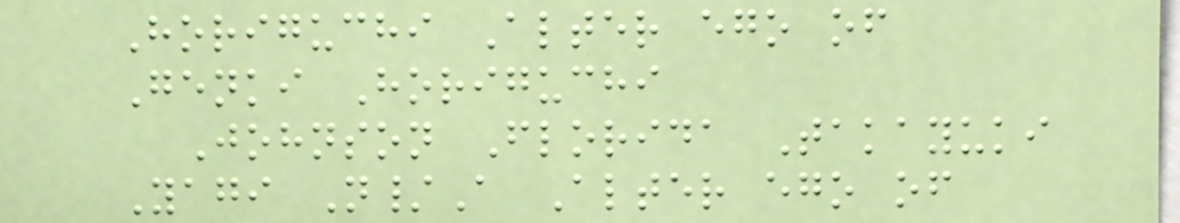Horiguchi Alter ego of
Genki Horiguchi
Johnson Florida Takayuki
Yagi N/A Alter ego of
